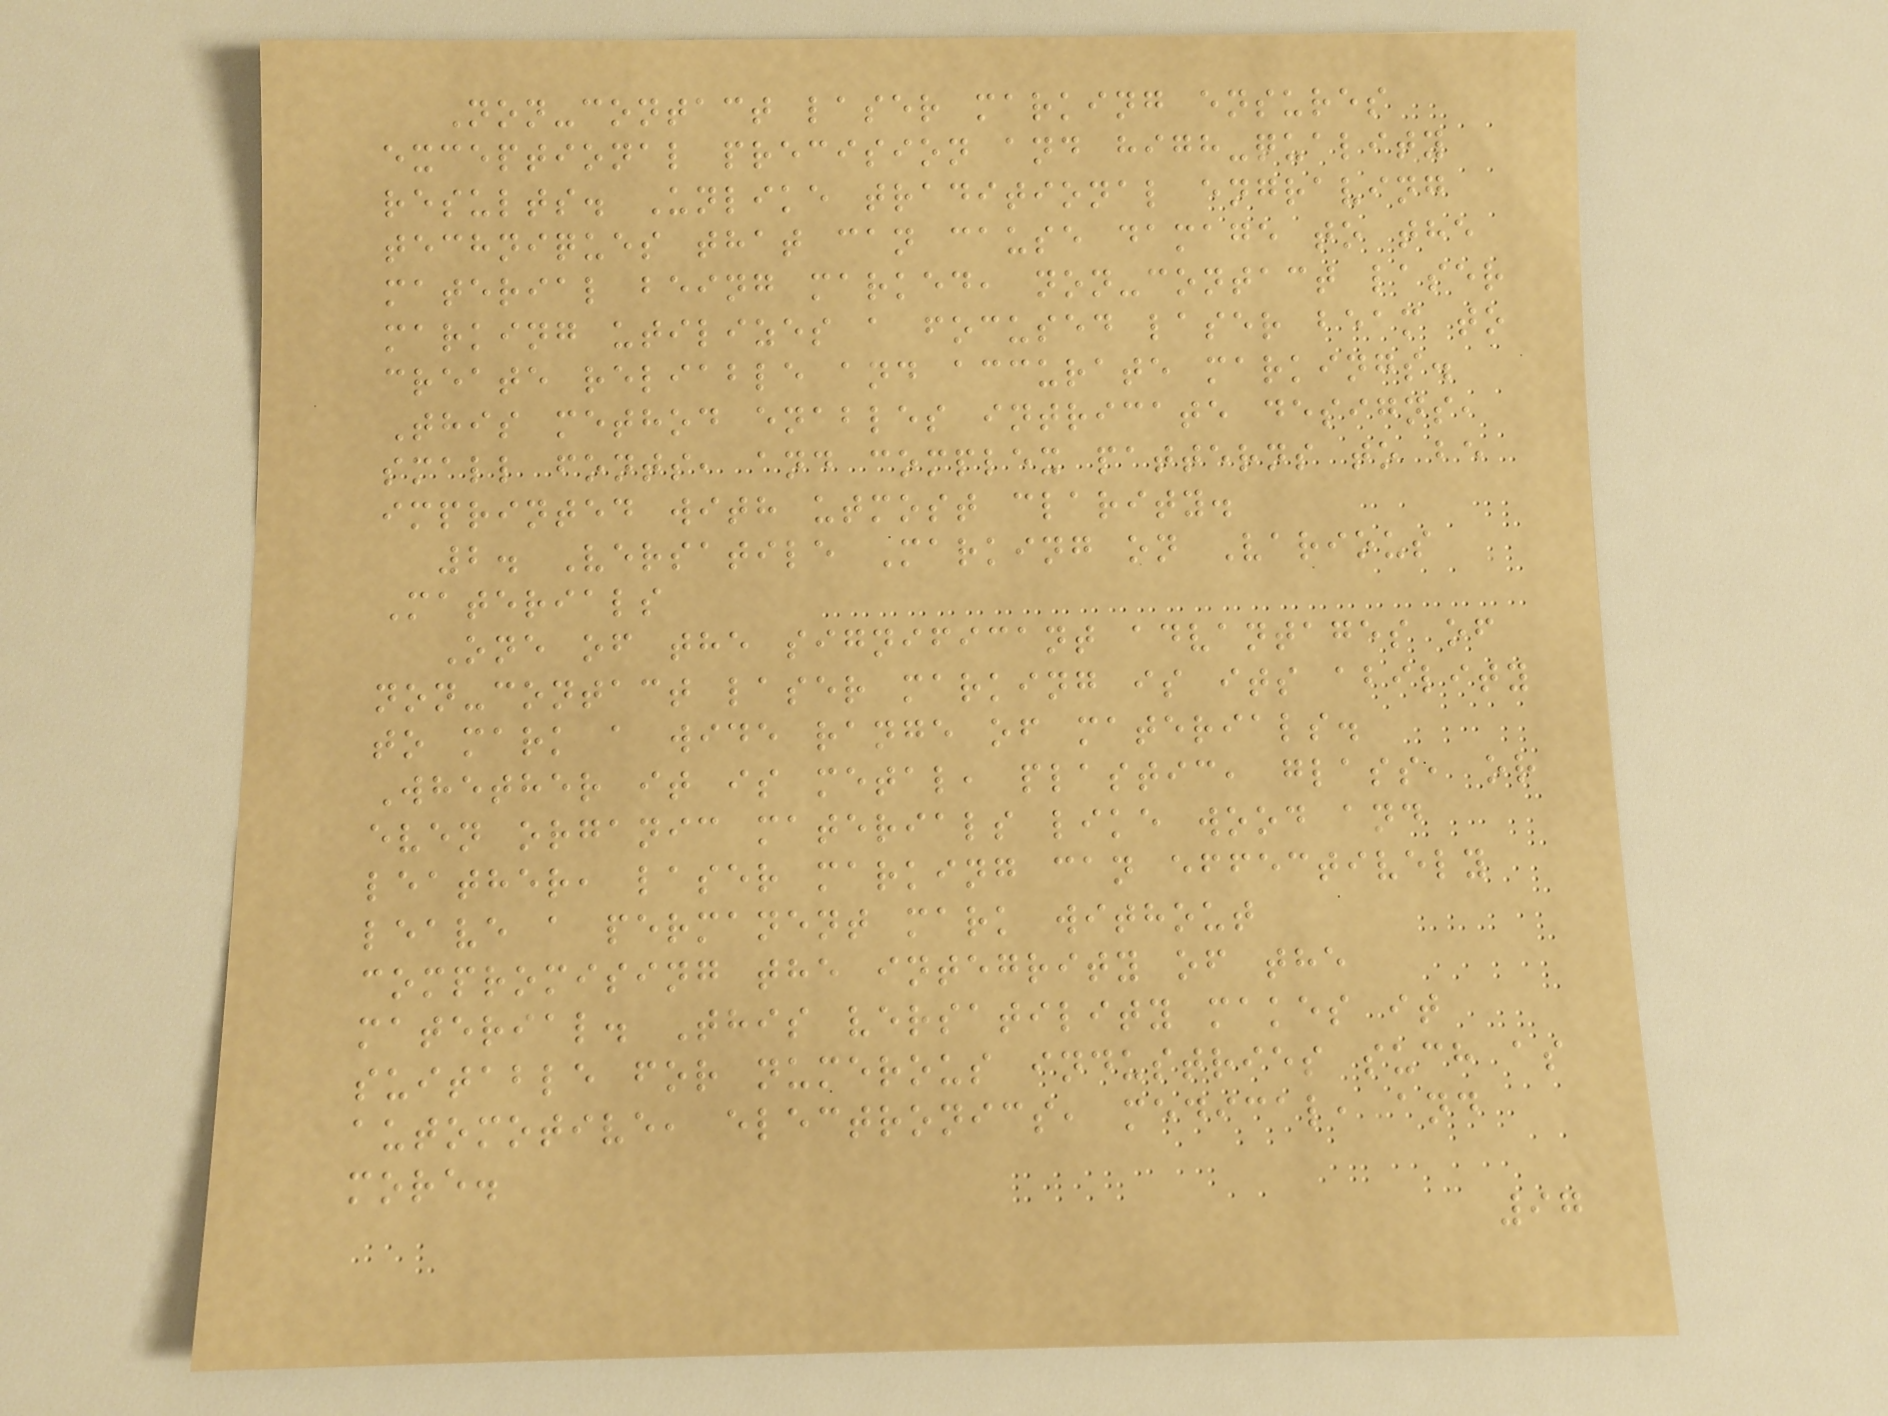Non-contact laser marking ensures
exceptional precision and high-quality
results. Unlike traditional engraving
techniques that can cause damage to the
material being marked, non-contact laser
marking utilizes a focused laser beam to
create reliable and accurate markings.
This method enables intricate designs,
small fonts, and complex patterns to be
imprinted with utmost clarity.
2. Versatile Marking on Various
Materials
One of the significant advantages of
non-contact laser marking is its ability
to mark a wide range of materials.
Whether it is metal, plastic, glass, or
even organic materials like wood and
leather, laser marking can effectively
leave a permanent mark without
compromising the integrity of the
material. This versatility makes it
suitable for numerous industries such as
automotive, electronics, medical, and
more.
97
